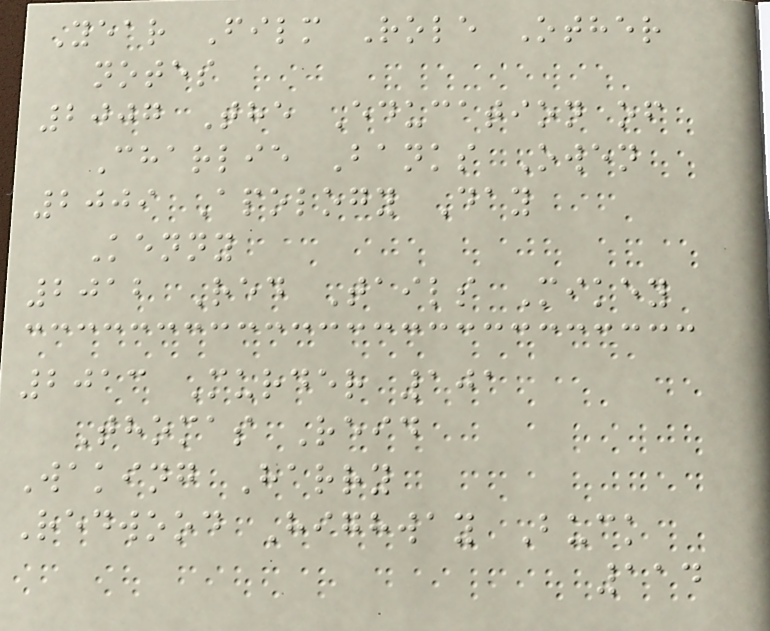Year Film Role Other
notes
2007 The Education of
Charlie Banks Owen
2009 Apology Day
Kenny
2012 Red Tails Mikey
2013 Murder 101
Thomas Reid
Waking Harry
Redwood Highway Buck
114
